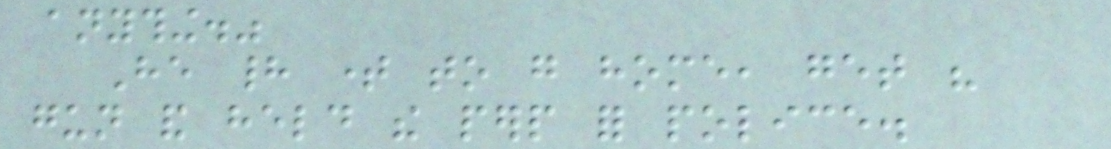anything."
He had time to go home, get his
gun and held the perp for police.
